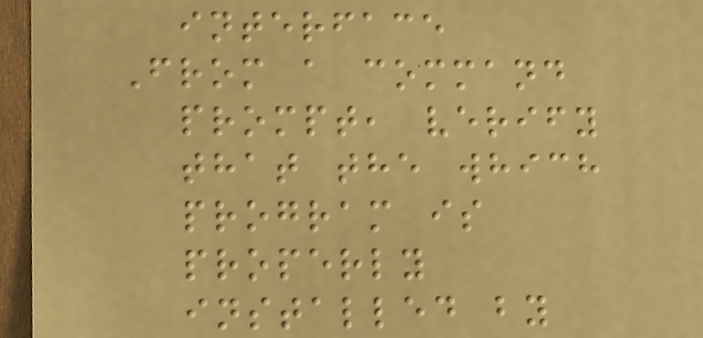interface
From a command
prompt, verify
that the which
program is
properly
installed by
